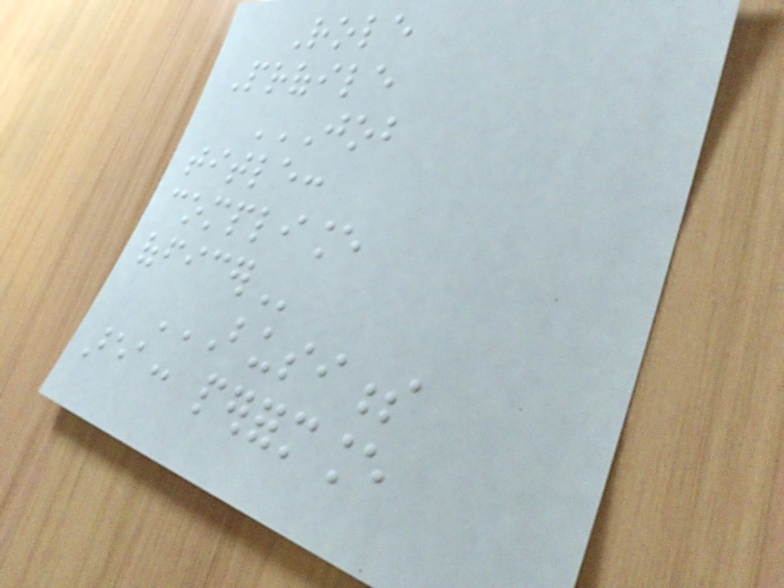Role
Profile
JOB
TITLE:
COMPLIANCE
OFFICER
BUSINESS
AREA: PERFORMANCE
